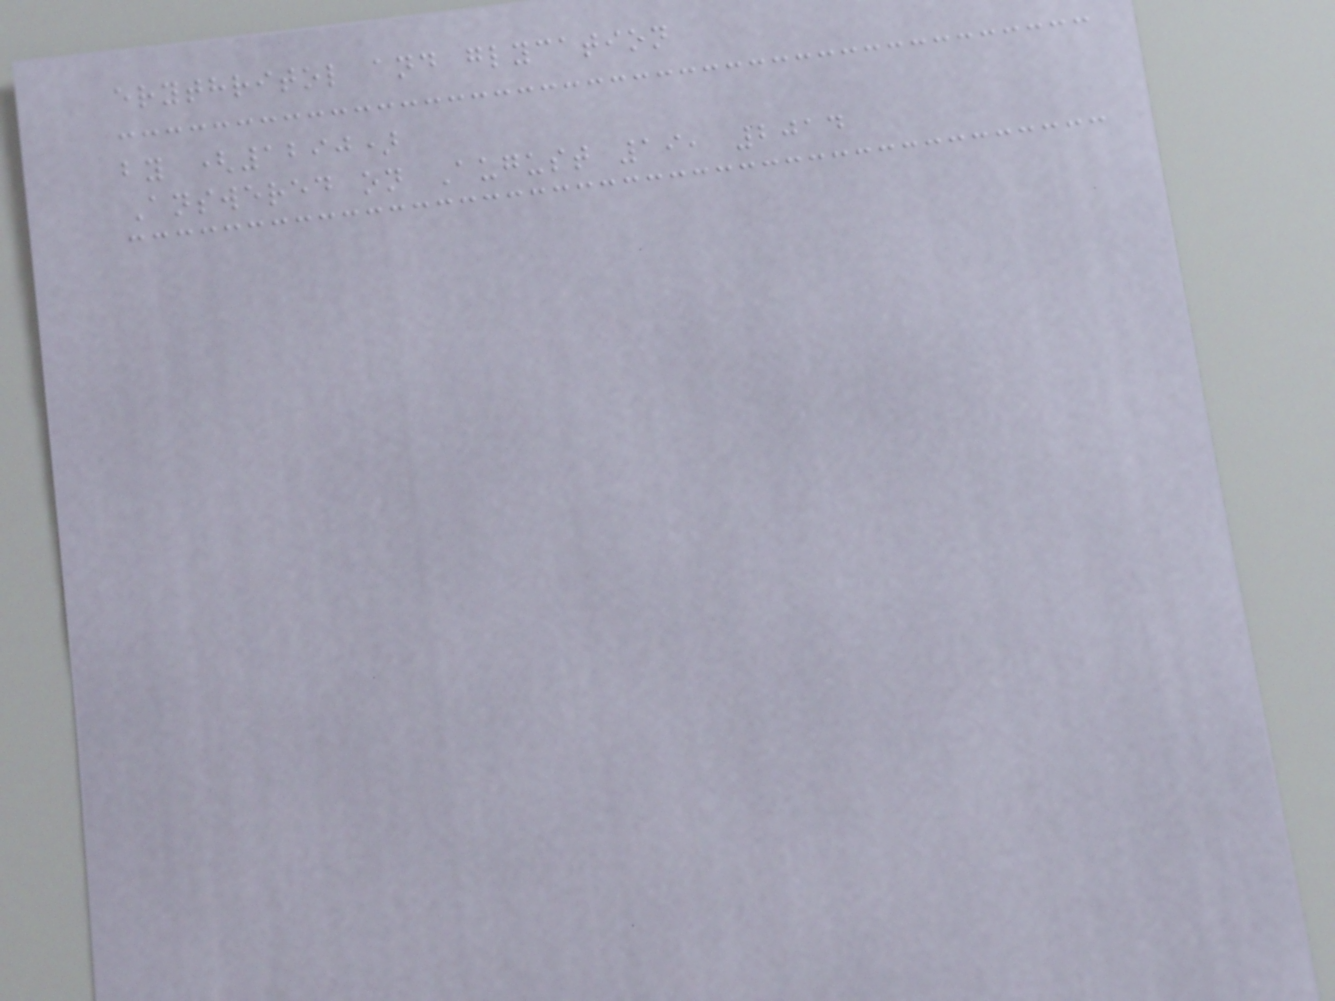erythritol and glycation
by (1290)
Answered on August 19, 2014
